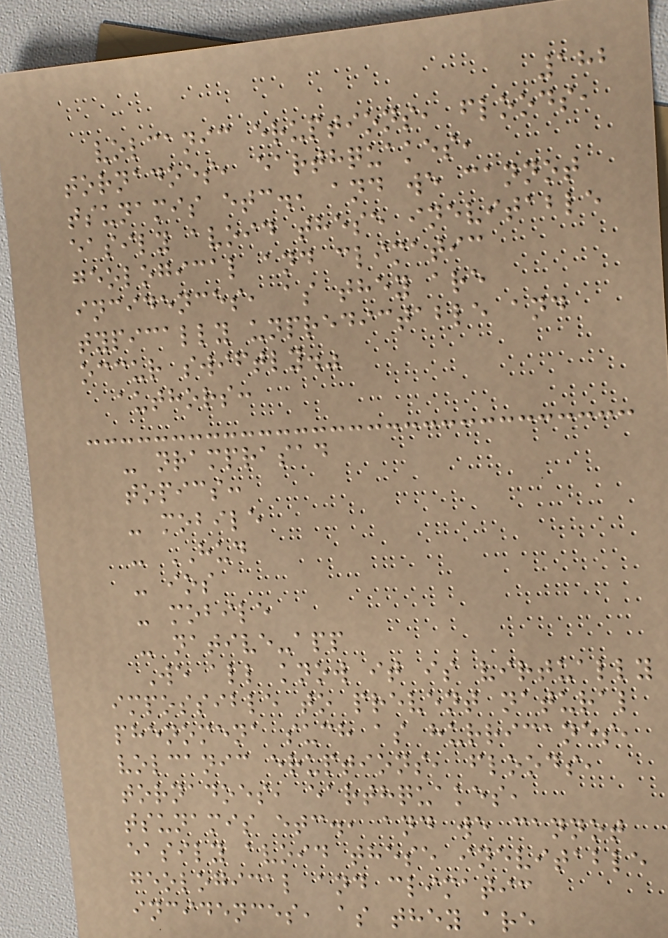182
volcanic eruptions, floods,
tornadoes, earthquakes,
tsunamis etc., and we cannot
easily avoid these inevitable
geological and climatic
incidences, as they are
typically unpredictable and
occur swiftly."
authors:
- nramprasad
topics:
- mobile
- HUD
- ios
- mobile
- native-app
We all know it is virtually
impossible to prevent natural
phenomena such as hurricanes,
volcanic eruptions, floods,
tornadoes, earthquakes,
tsunamis etc., and we cannot
easily avoid these inevitable
geological and climatic
incidences, as they are
